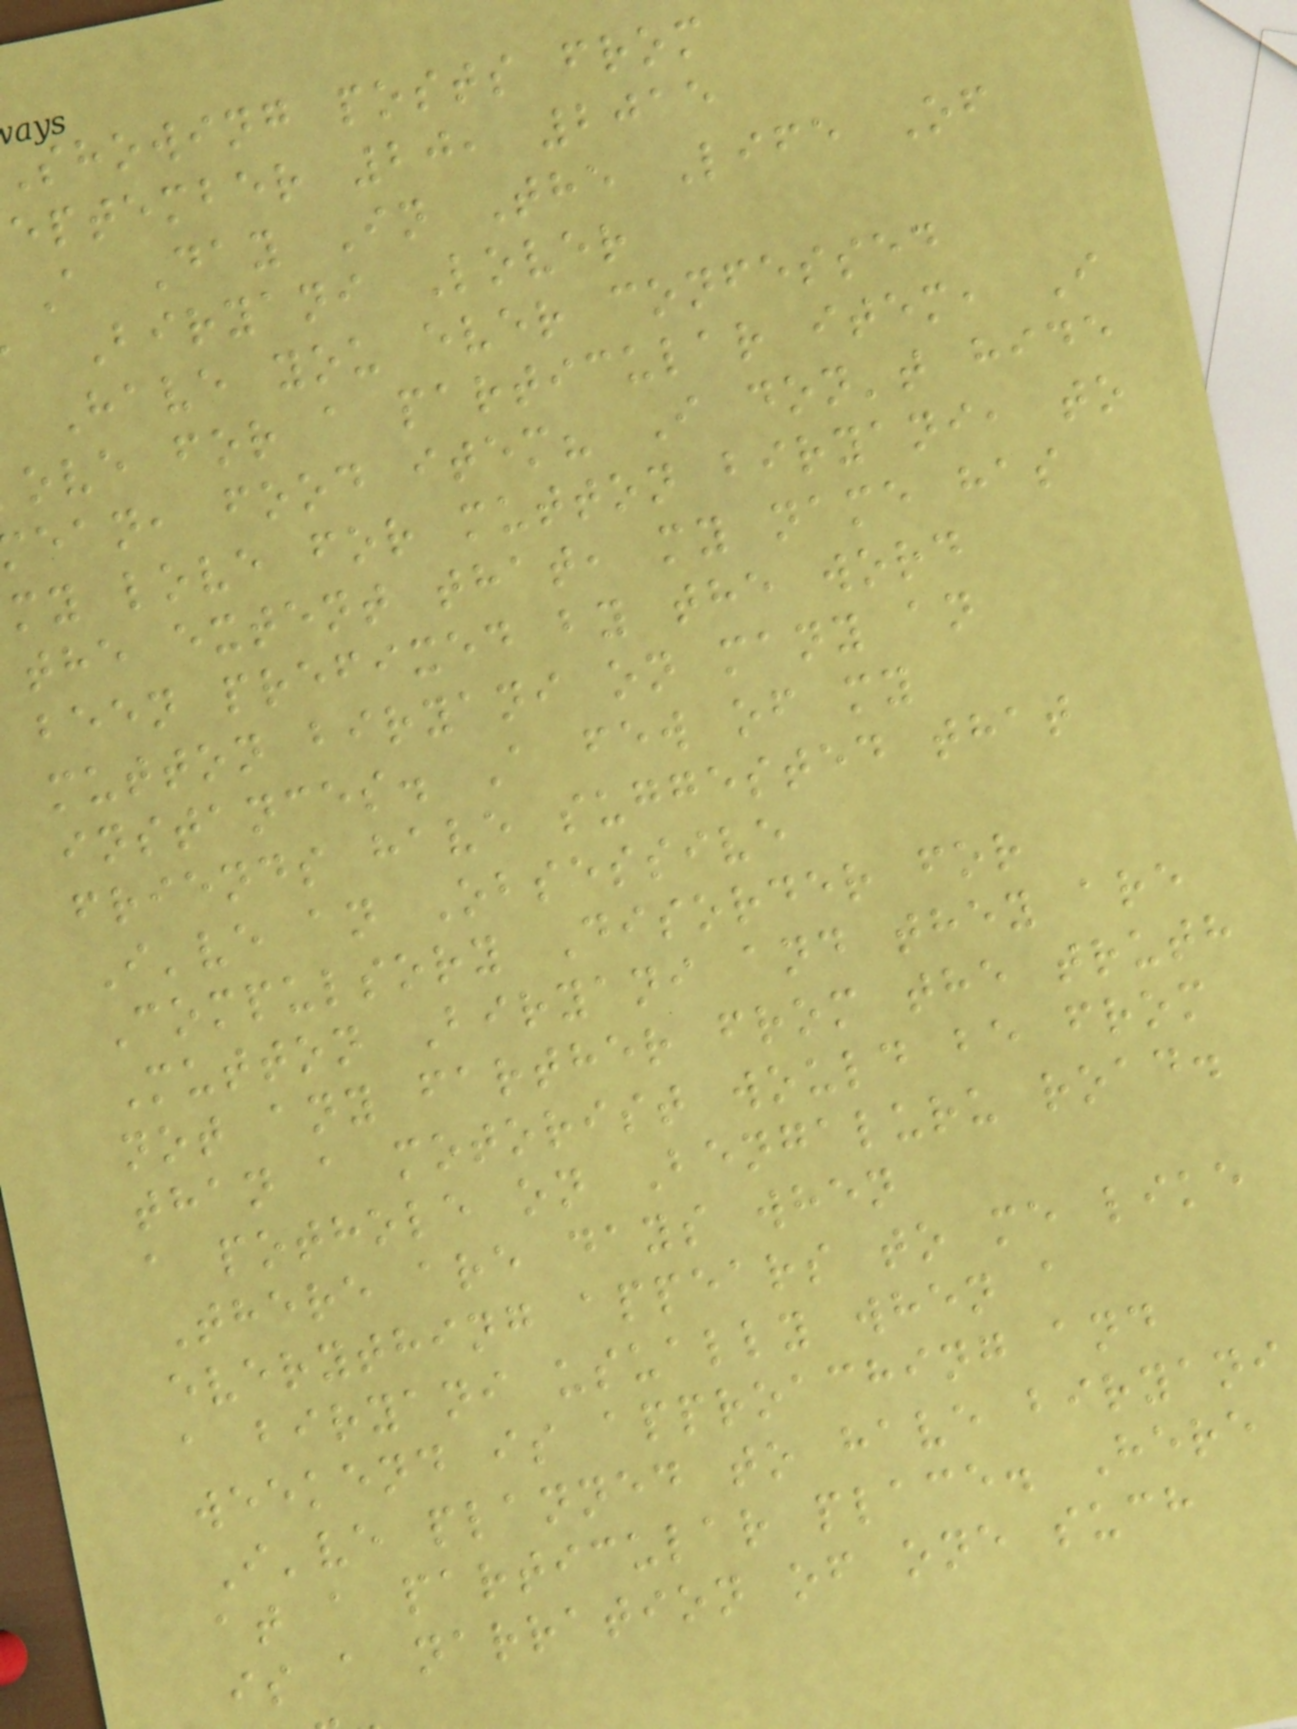showing posts from
eptember 20, 2015
A Day In The Life Of
Biryani Lover
Have you ever confessed
ove for a particular item, I
ean, food item? I don't hide
my love for mutton biryani, to
the extent that, my name has
been prefixed by the word
mutton biryani on many an
instances. A few of my
friends have suggested that
I've an Obsessive
Compulsory Disorder for
Mutton Biryani and they are
not any farther from the truth
than a motorist would be from
a pothole on Bengaluru road.
There are days when
everything appears to me like
a biryani usually when a
weekend is approaching and
I've planned to have biryani
at a particular place. Here
is a narration of one such
